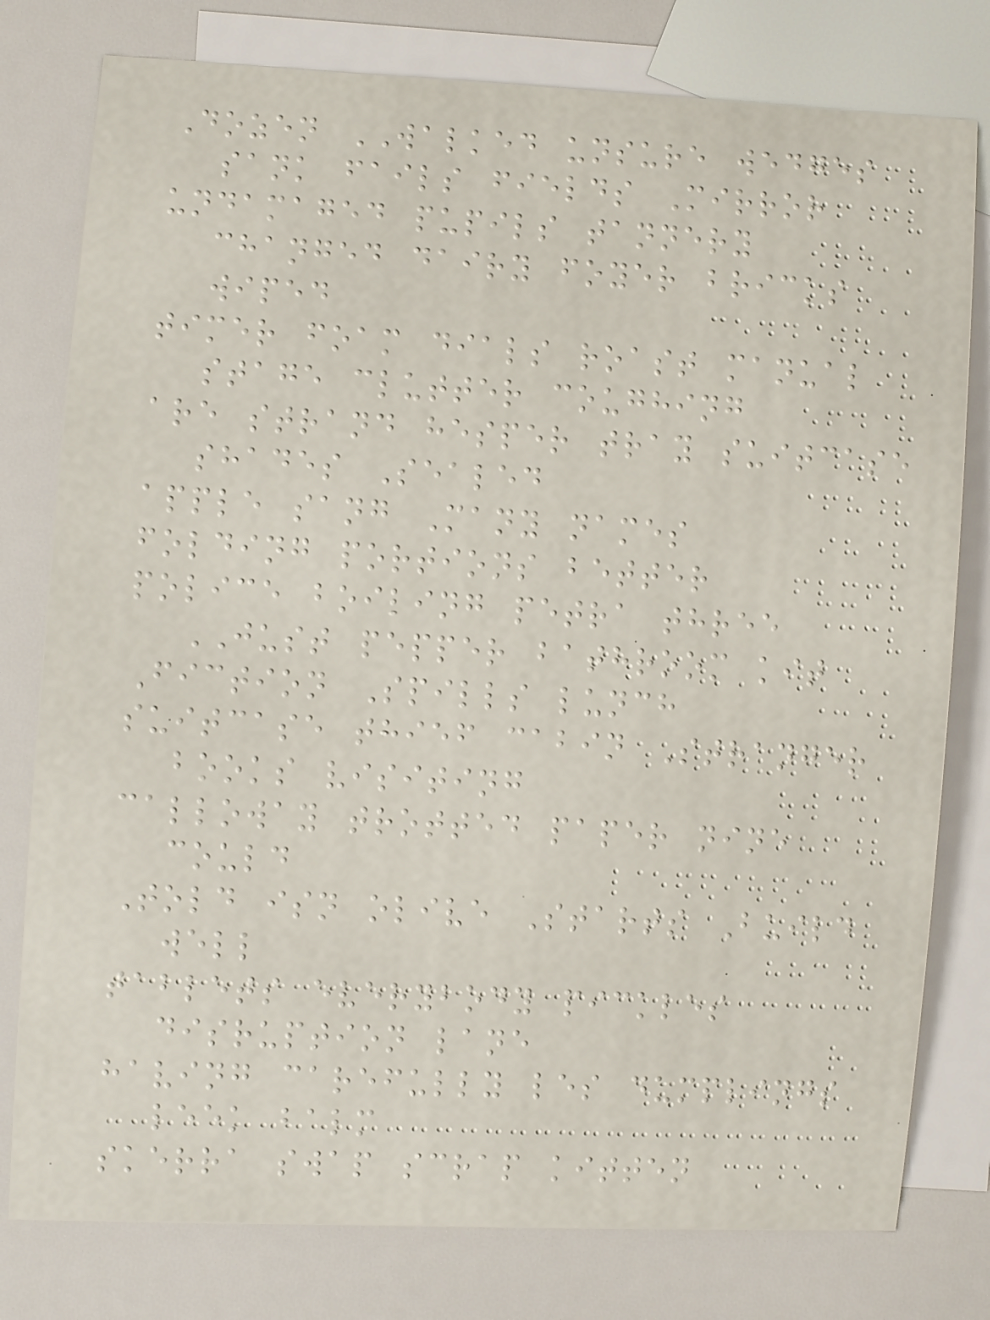Dozen WALKED unsure wedges
sank fails fields Mirror
undamaged pupils tannery
changed dairy foyer bricks
wiped
timer foam dials roast manual
stage clutter coughing
are strand hesper tray suitcase
shades Sealed
apple sang Many names
folding portions better
police boiling petra three
JUST pepper bathroom kit
Fiction Spills lunch
suitcase thief cabin Stranger
books visiting
calloway trotted paper nine
could
Told isn olive Starts Build
well
tablets everybody pickles
disruption lane
having carefully les dumplings
leek balm
skerra swap scrap kitten
